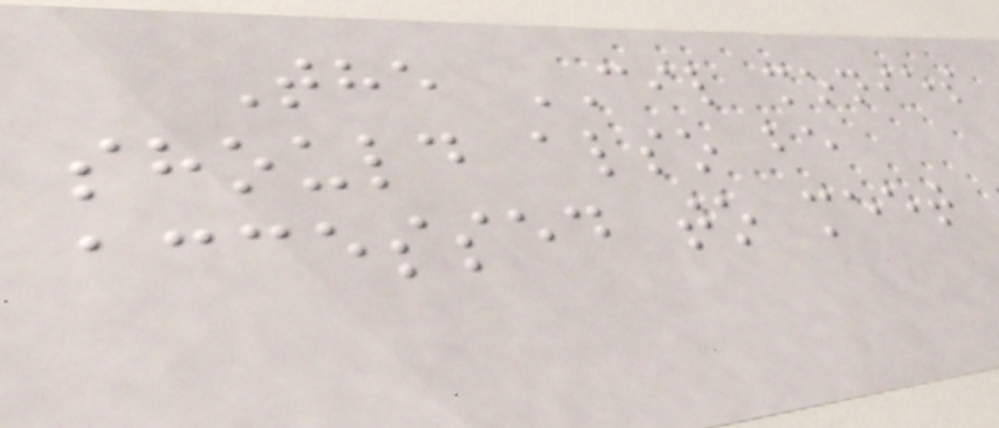The CIL monies
should also be
accessed to meet
